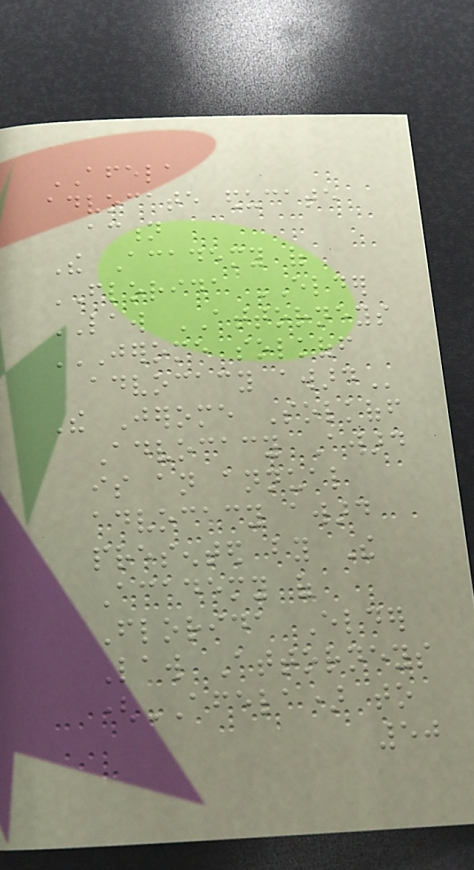AFELA
advocate educate
action
The Academy of
FLORIDA ELDER
LAW ATTORNEYS
JEROME SOLKOFF
ADVOCACY AWARD
The Jerome Solkoff
Advocacy Award
is an annual
advocacy award
presented by The
Academy of
Florida Elder
Law Attorneys
(AFELA) to
50
